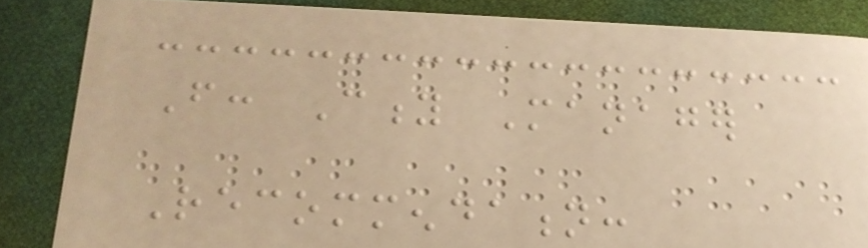From: City Manager
Recommendation:
